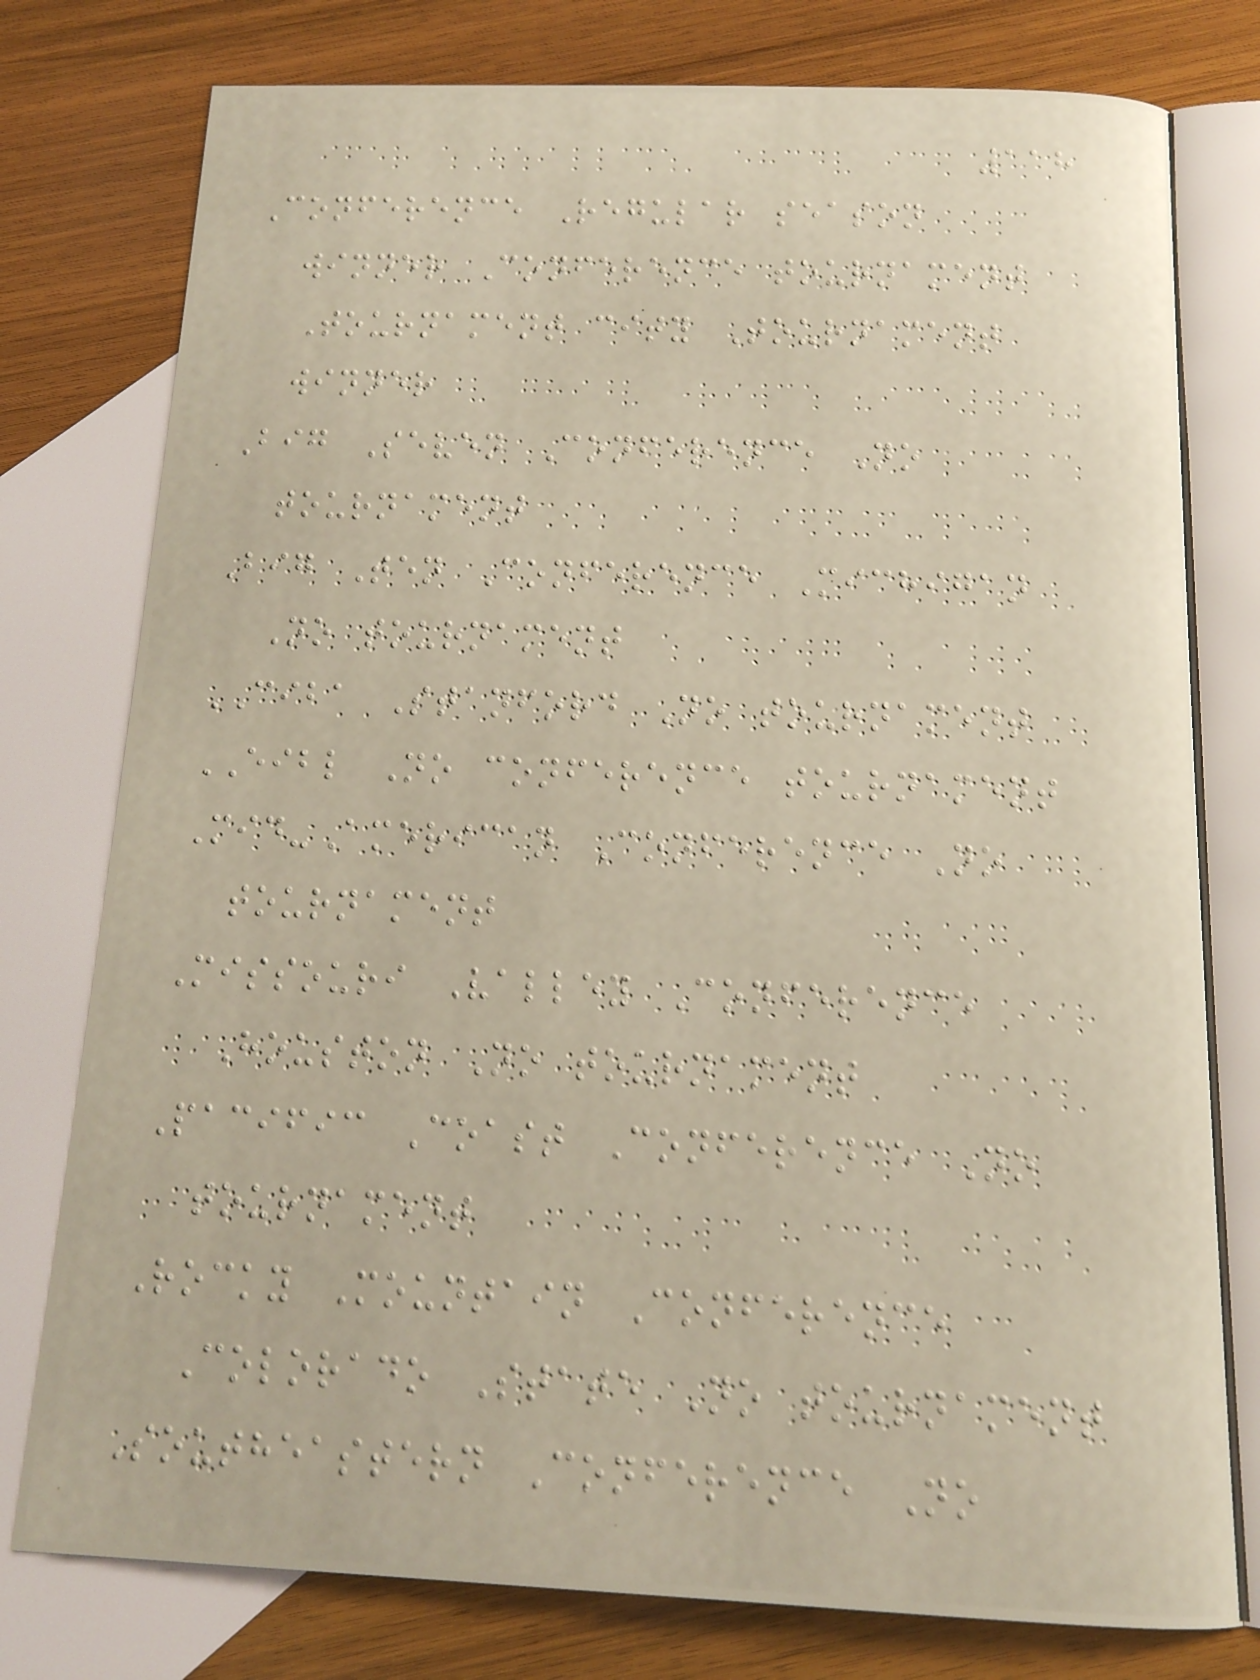118
Conference Regular season
winner Conference tournament
Tournament city Tournament
winner
Big Seven Conference No
tournament
Big Ten Conference Michigan
No tournament
CIBA Stanford No tournament
EIBL No conference tournament
Mid-American Conference No
tournament
Missouri Valley Conference
Houston No tournament
Pacific Coast Conference No
tournament
Rocky Mountain Conference
Colorado State No tournament
Southeastern Conference No
